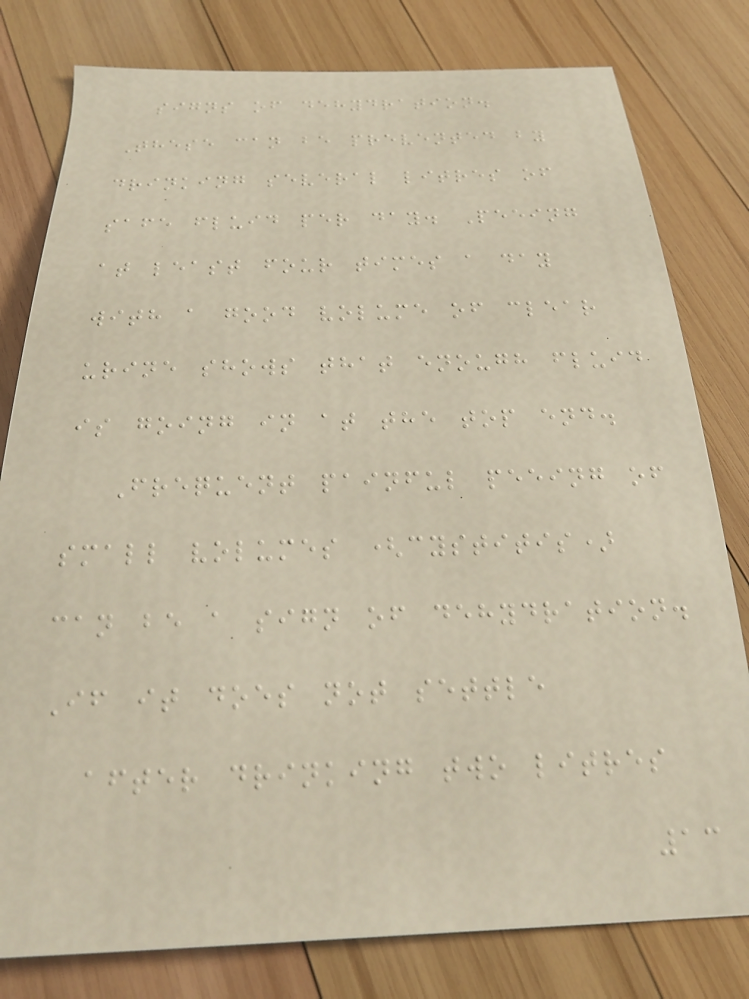signs of dehydration.
These can be prevented by
drinking several litres of
safe fluid per day. Peeing
at least four times a day
with a good volume of clear
urine shows that enough fluid
is going in at the top end.
Frequent painful peeing of
small volumes (cystitis)
can be a sign of dehydration.
If it does not settle
after drinking two litres
13
